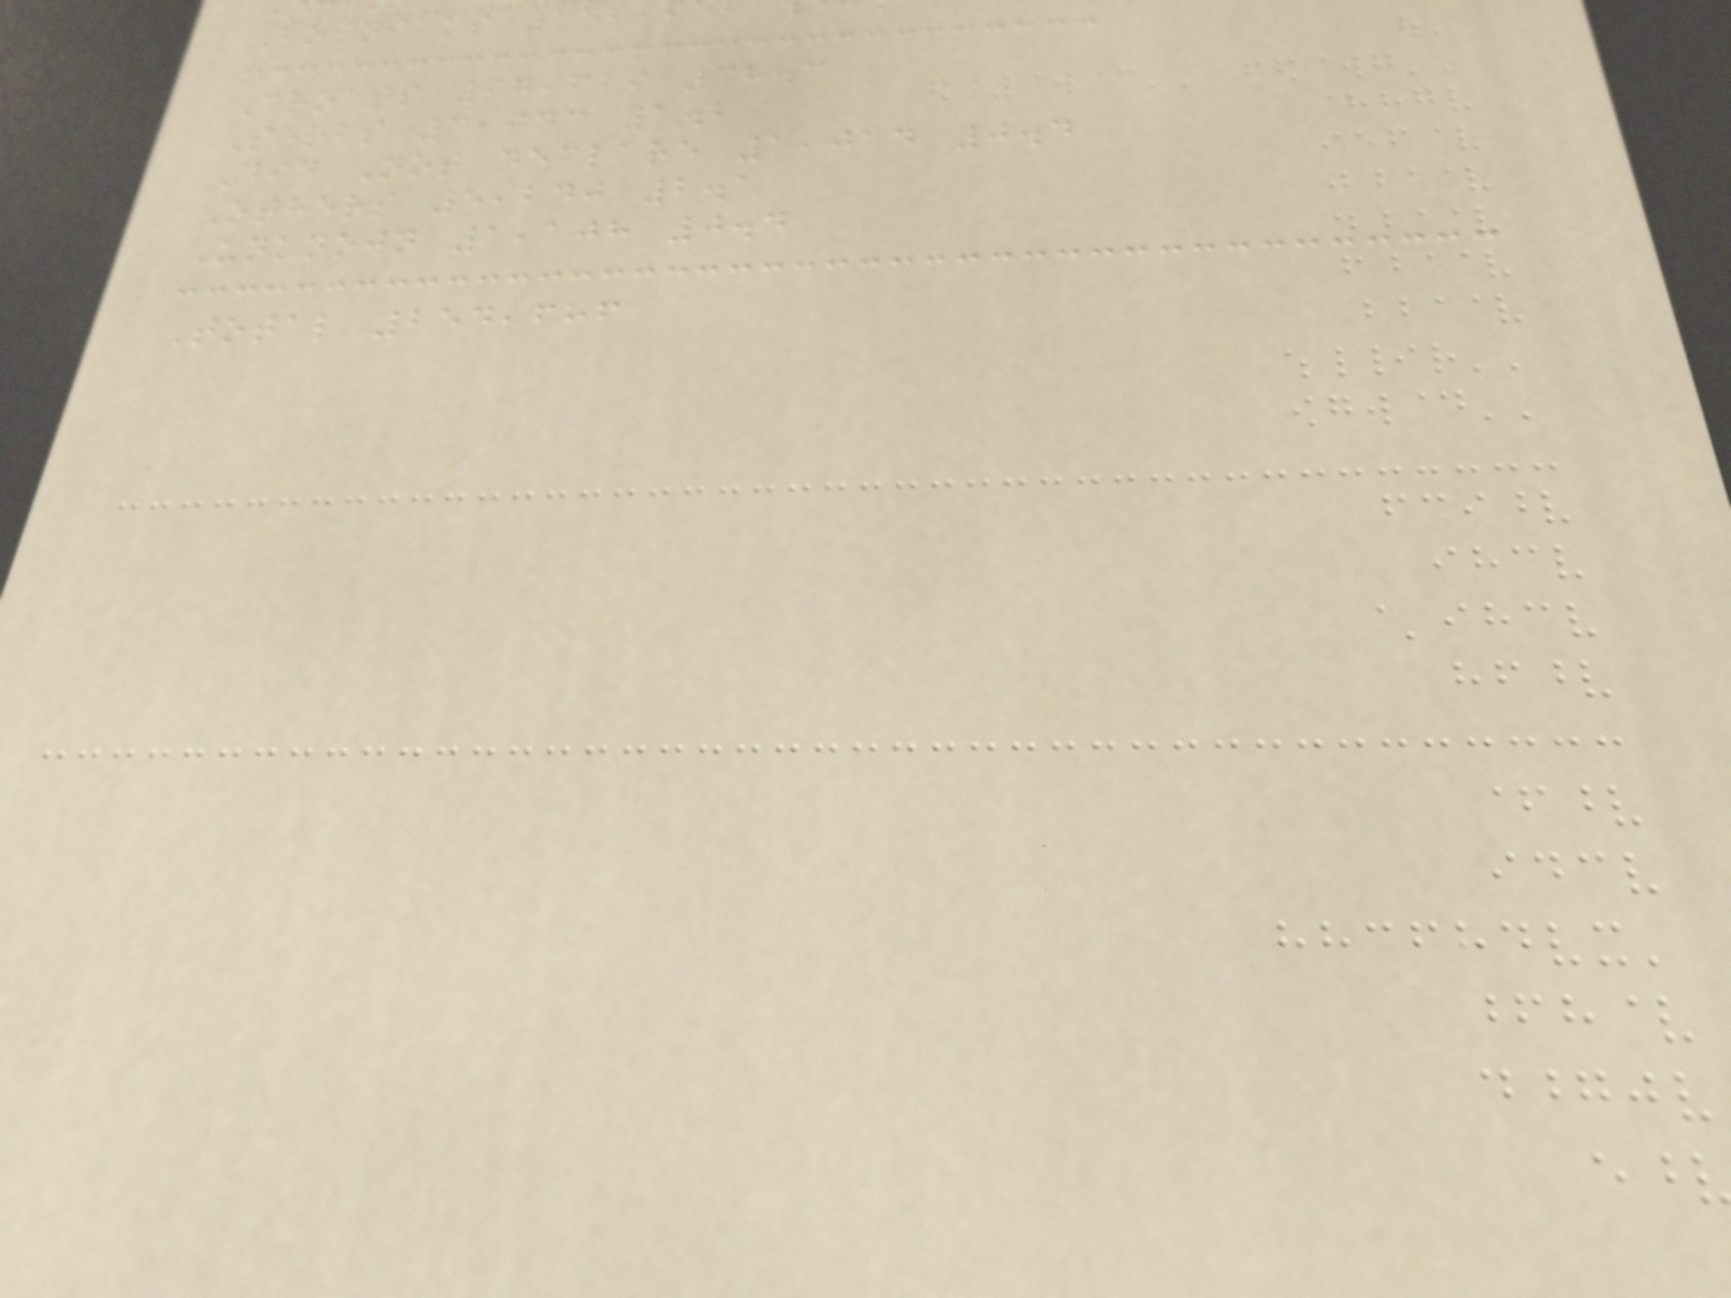Bosniaks 146,6
Croats 97,629 38.3
Serbs 3,043 1.2
Did Not declare 1,014 0.4
Others 5,240 2.1
Unknown 1,108 0.4
Total 254,686
